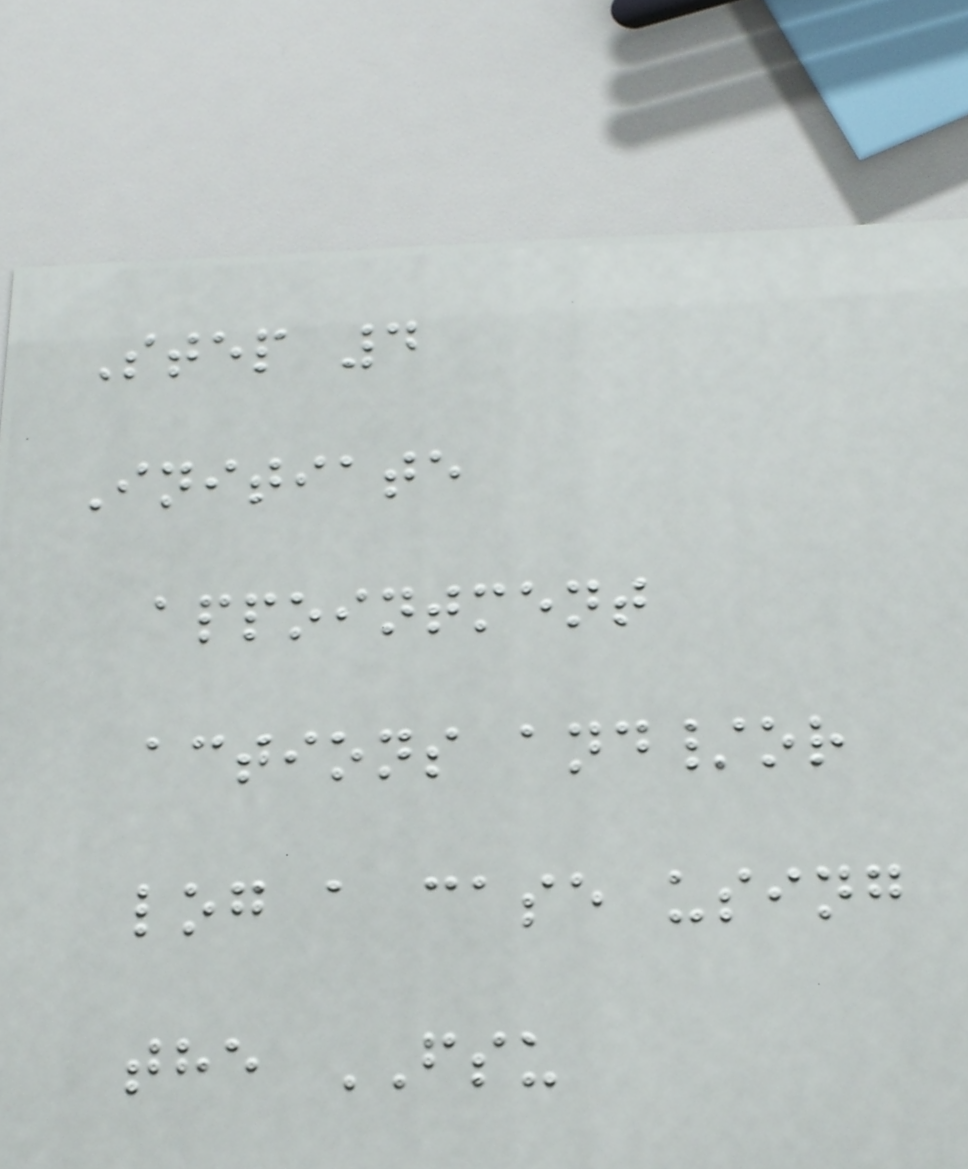Step 4
Initiate
appointment
actions and/or
log a case using
the FSU
